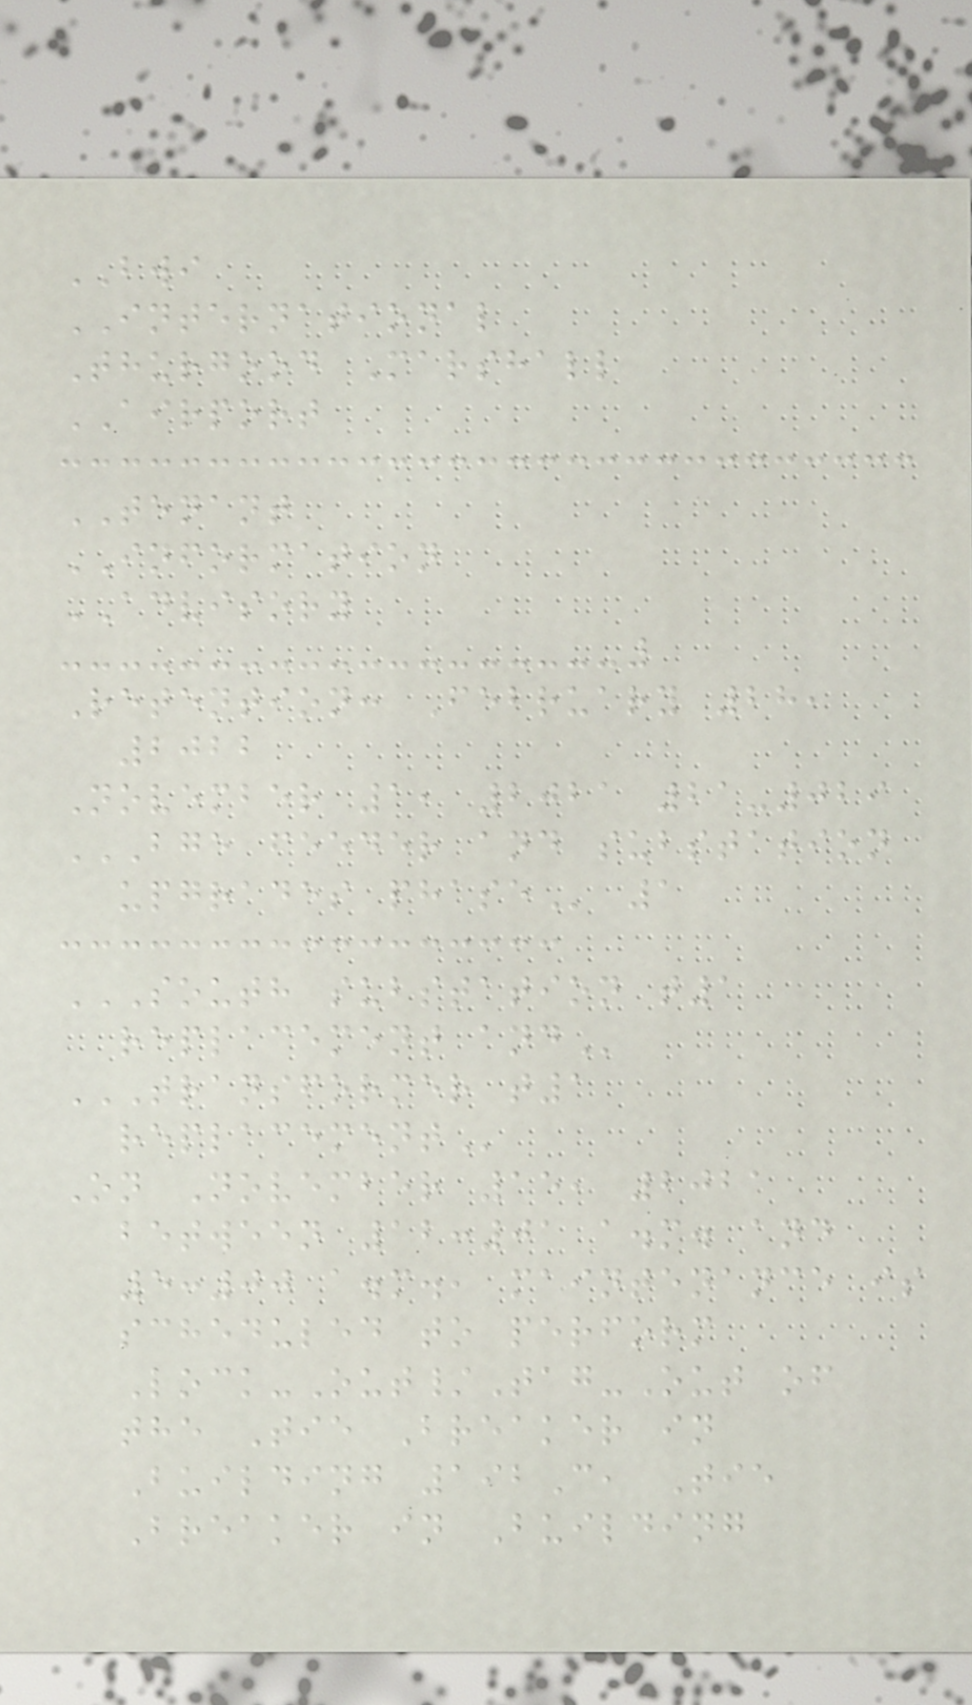BWI
INTERNATIONAL
Thurgood Marshall
AIRPORT
TENANT
INFORMATION
ADVISORY
Retention: February 28,
2022
November 1, 2021 21-029
BGE FEEDER AND SUBSTATION
UPGRADES PHASE 1
SOUTH SUBSTATION T1
REPLACEMENT AND
TRANSFORMER T1
REPLACEMENT
On November 15, 2021
between 12:01 a.m. and
5:00 a.m., maintenance is
scheduled to perform
Lock-Out/Tag-Out of
the Tie Breaker in
Building 192C, Tie
Breaker in Building
